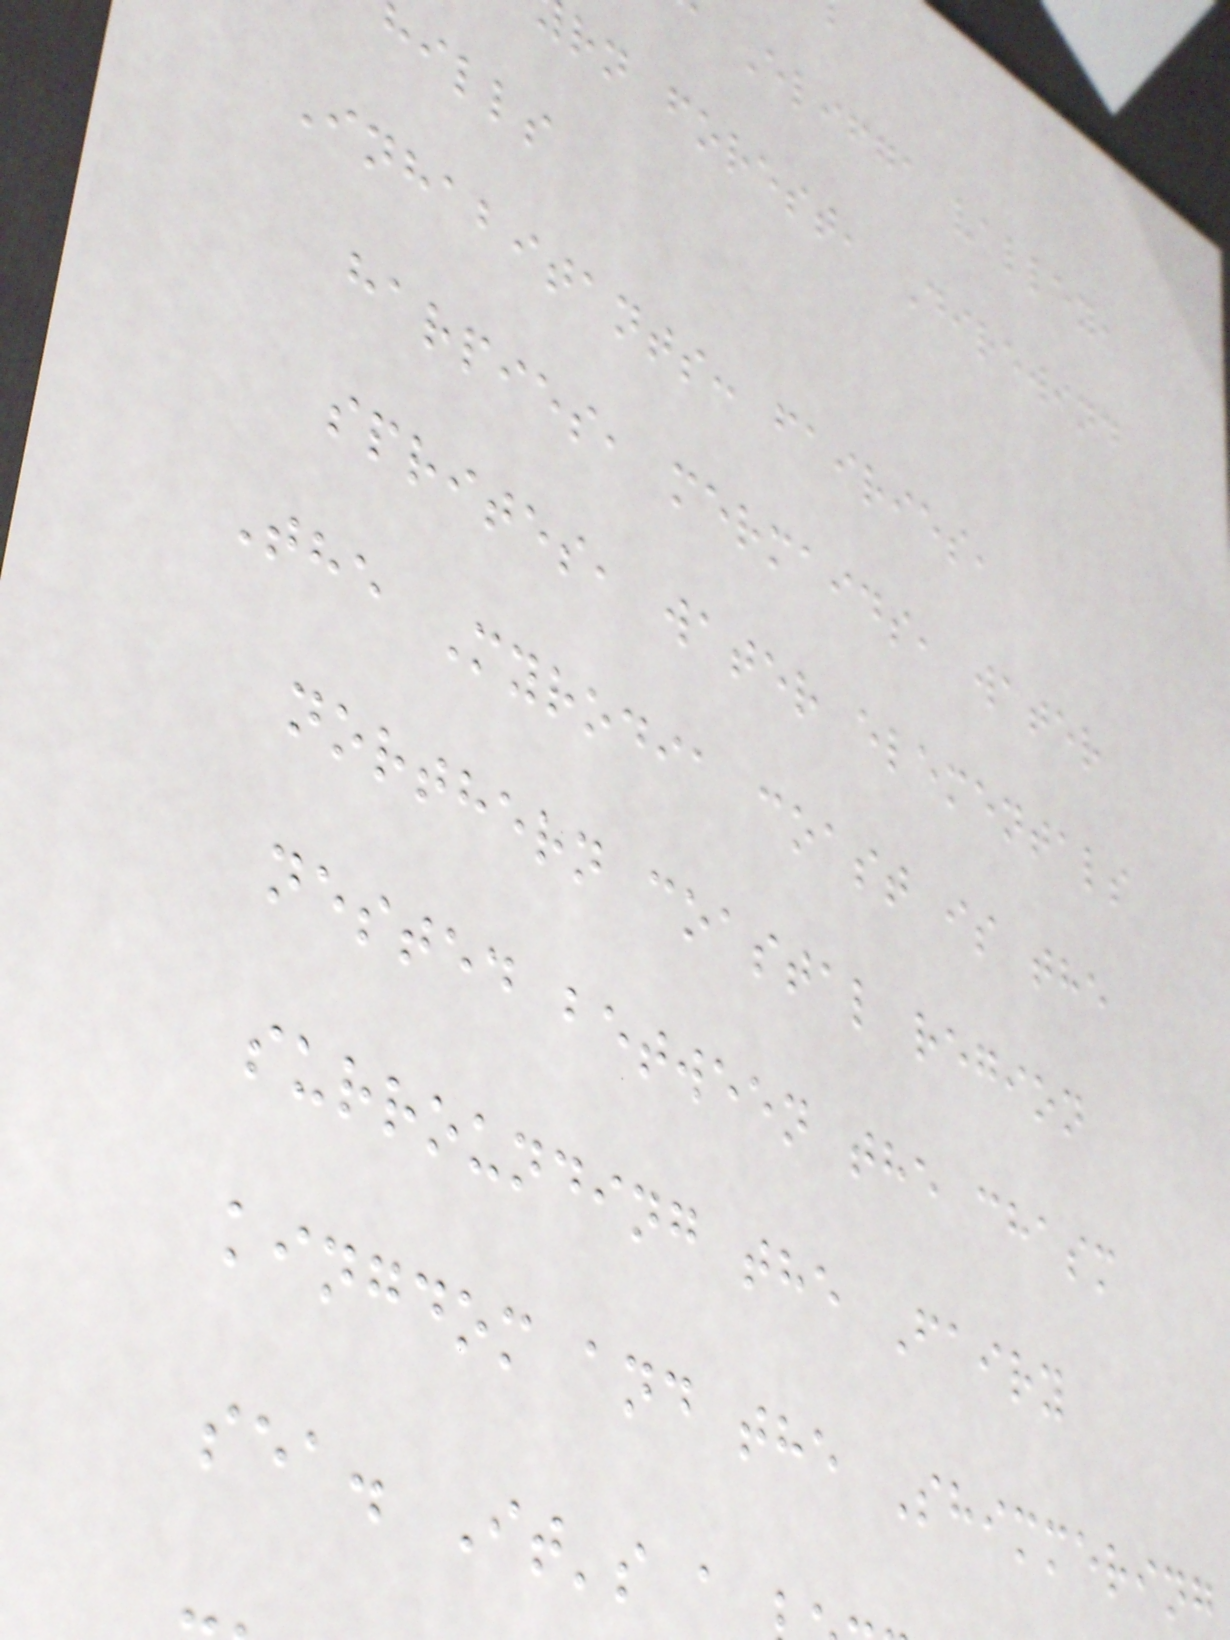Elifga valley,
rn forest, Direwind
hills
Inhabitants: fairies,
harpies, mermaids, water
sprites, water elementals
The Myrodia coast is the
northern coastal region
nested between the chasm
surrounding the Fairy
kingdom and the Shimmering
sea. It's a
